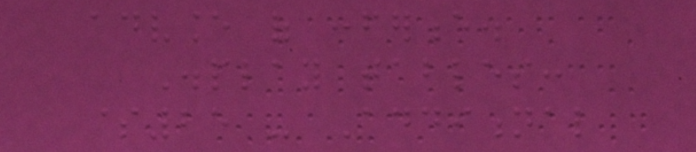advance of conference.
Display tables:
$25 - Additional
